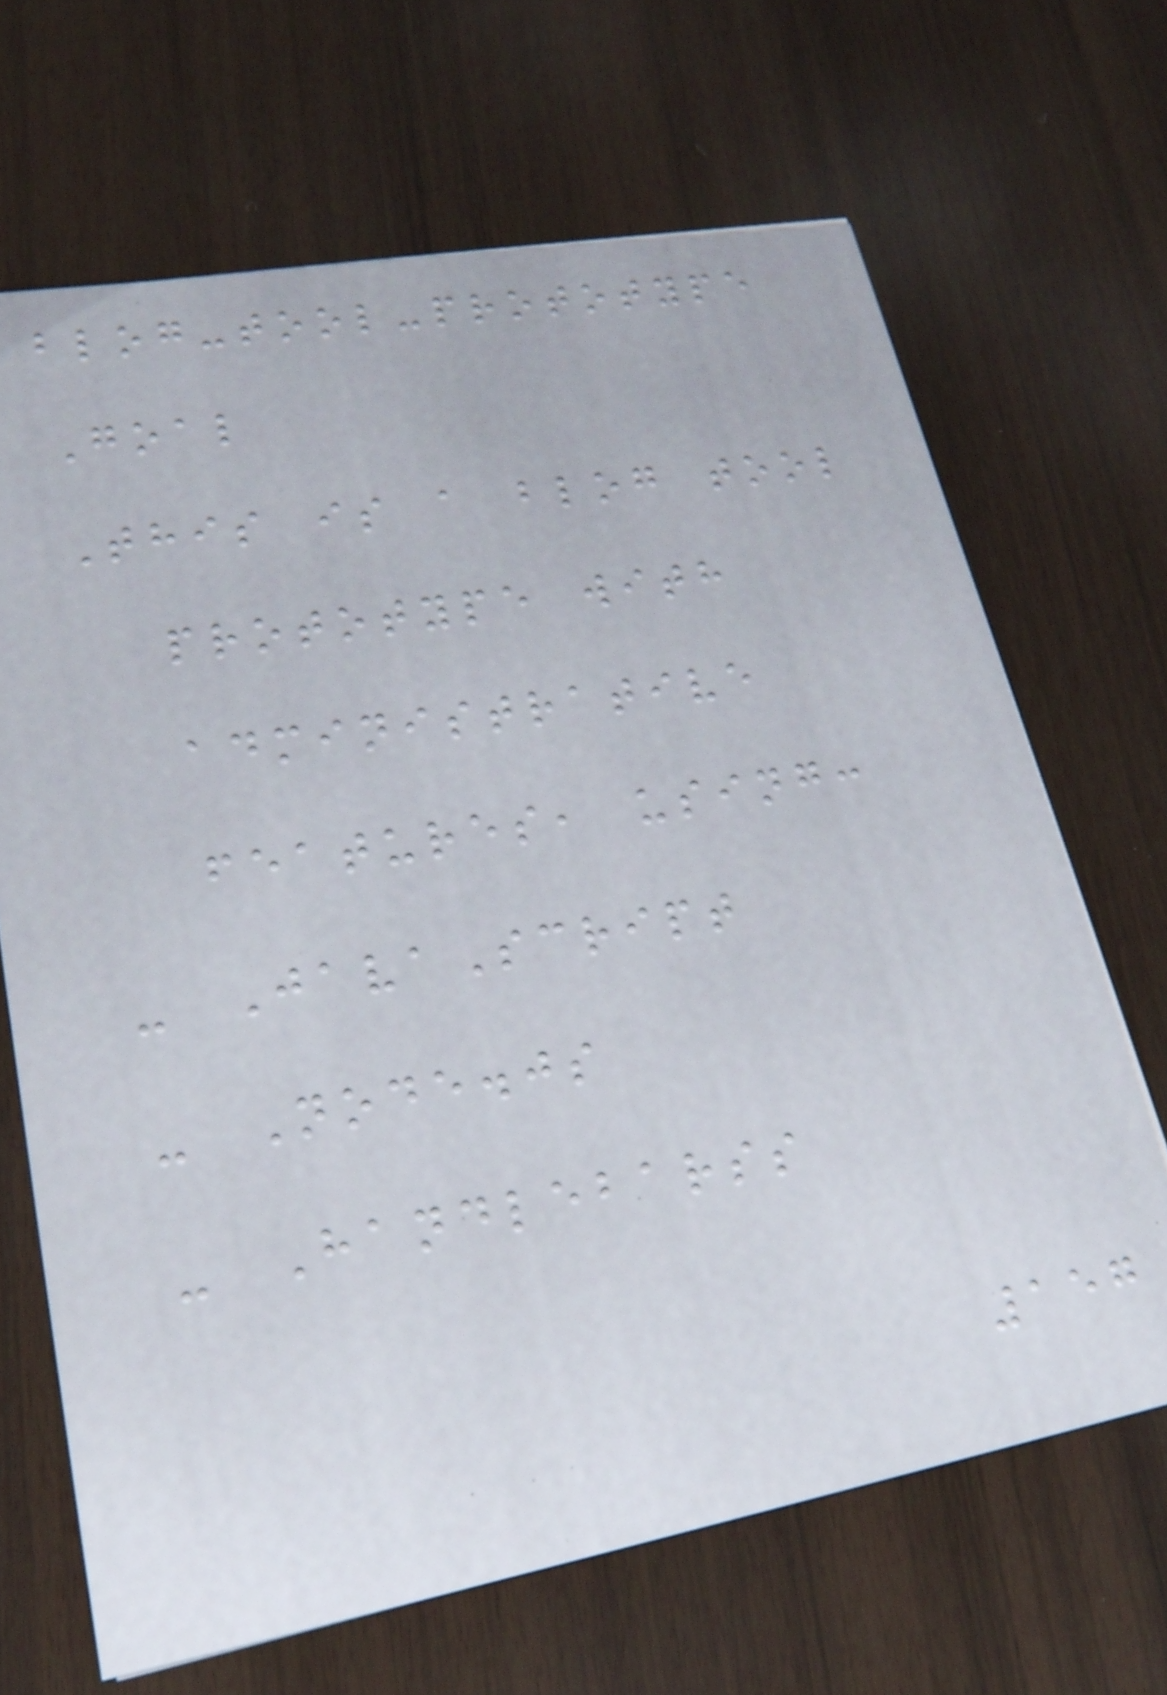blog-tool-prototype
Goal
This is a blog tool
prototype with
administrative
features, using:
- JavaScript
- Node.js
- Handlebarss
157
